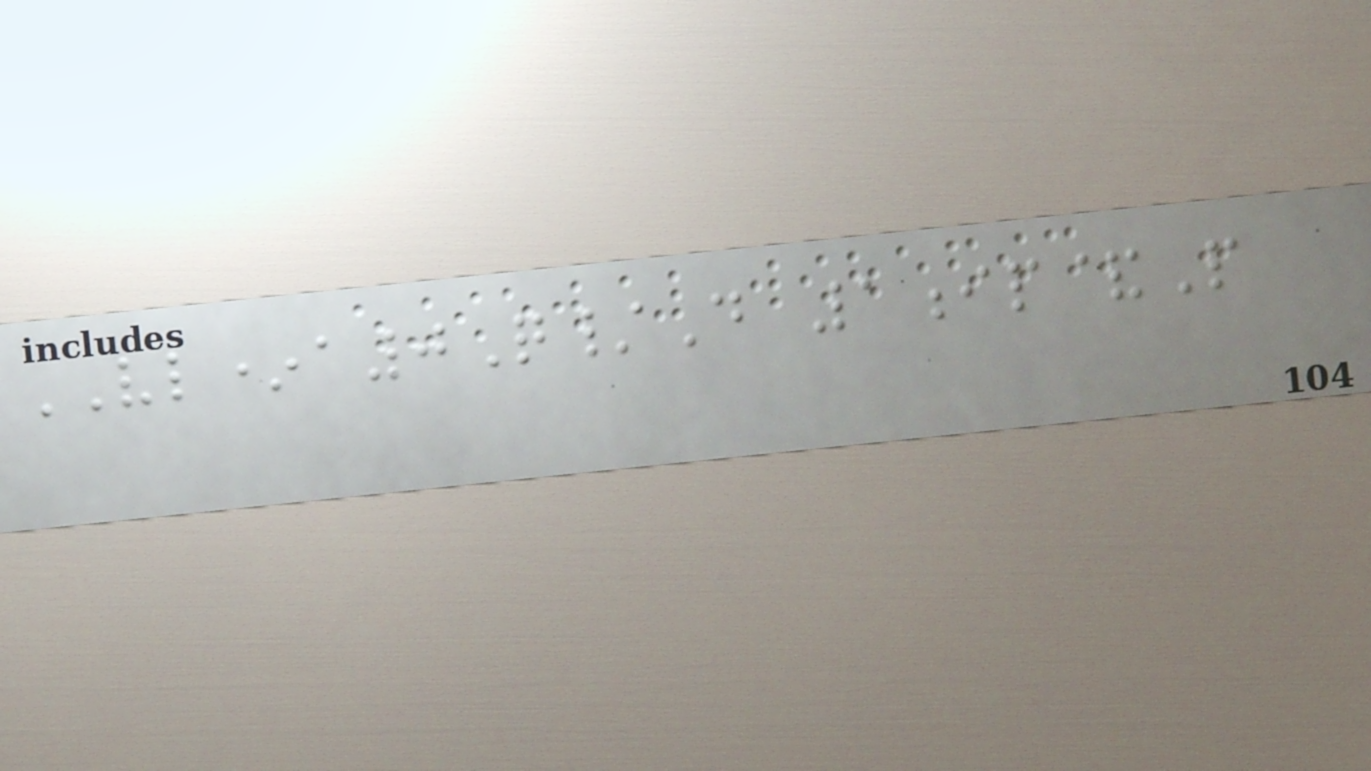VL*a0Q/D 1ip&P
